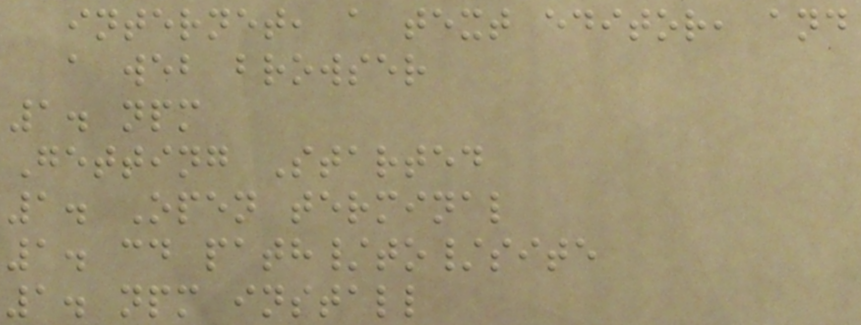internet, a text editor, and
a web browser
1. npm
Getting Started
1. Open terminal
1. cd path/to/site
1. npm install
